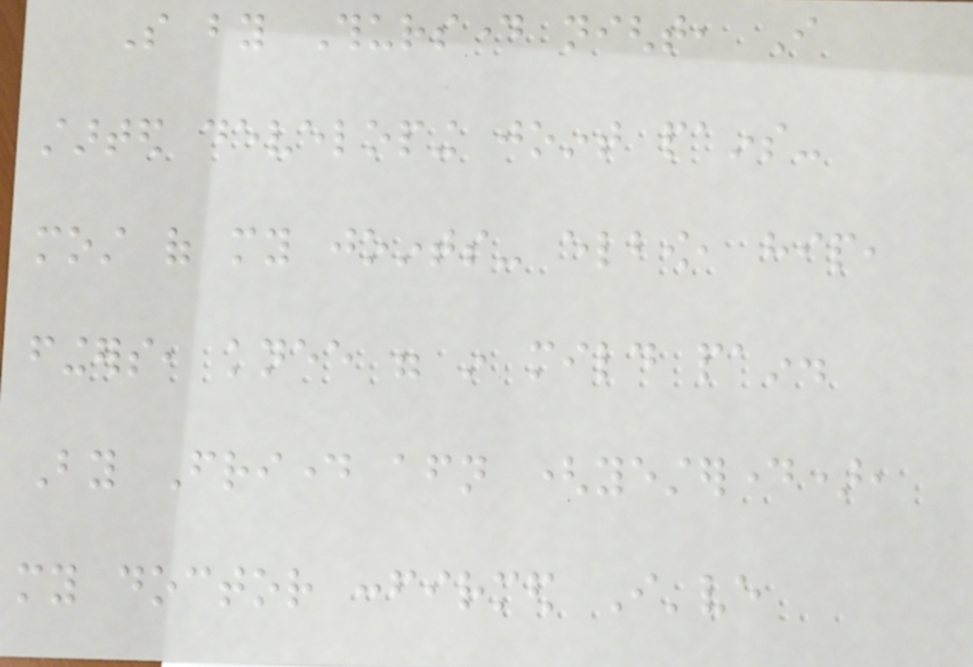So by Thursday night, I
started developing joint pains-
most of my joints- elbow, hip,
fingers, knee were in mild pain.
By Friday afternoon (yesterday),
my doctor confirmed I've
